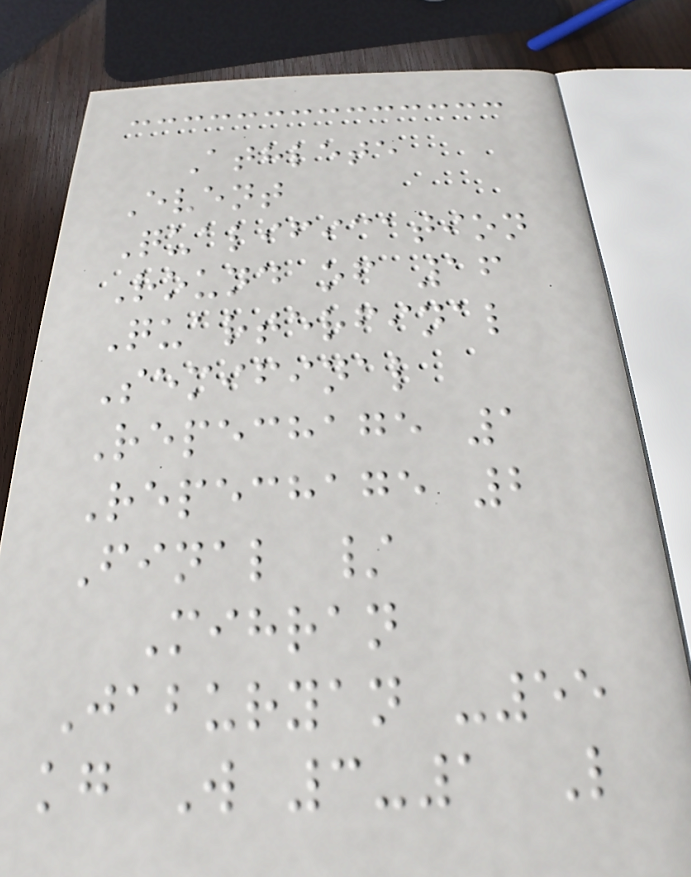Athlete
Event
Qualification
Round of 16
Quarterfinal
Semifinal
Repechage 1
Repechage 2
Final /
Mihran
Jaburyan -55
kg W 3-1 L
